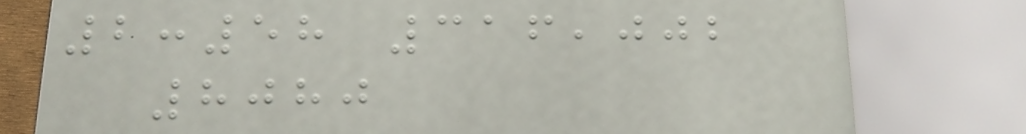2:58 316,002
8080
